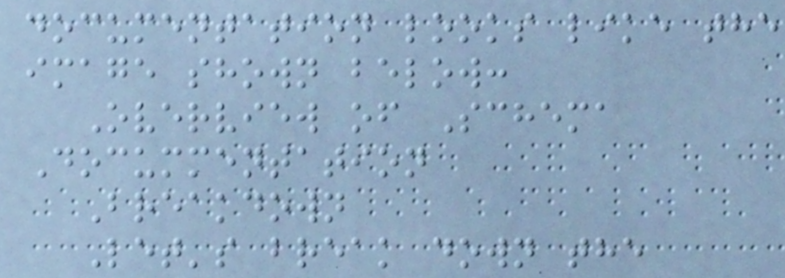documentation looks like the
image shown below:
Overview of Schema
Docummentation
Breakdown
Let's break down the
